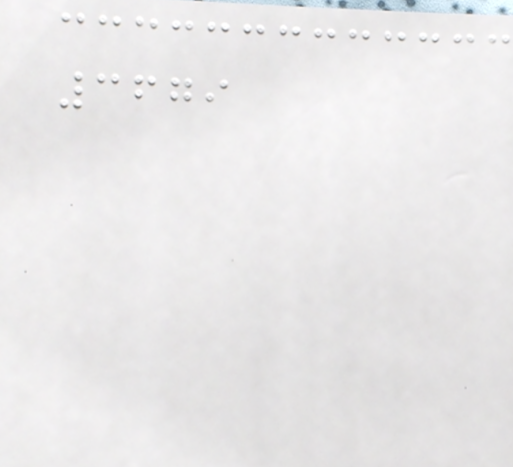3679
